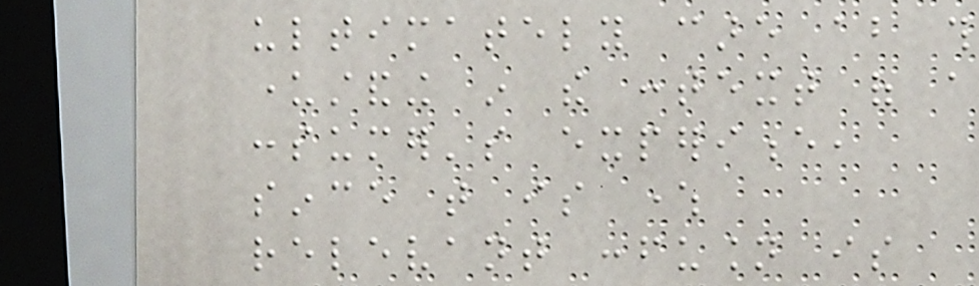ultimately care about this
understanding in the context of a
consumer's experience,
since that is where
relevant confusion is
